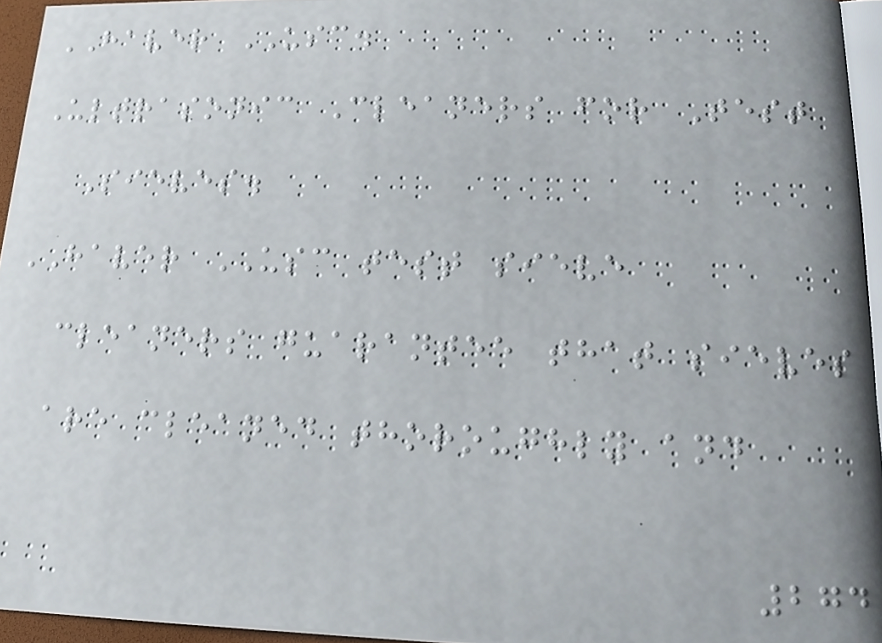HAVER USC.
Ultrasonic Cleaners for Test
Sieves.
HAVER USC test sieve
cleaners guarantee that sieves
are cleaned thoroughly and
274
